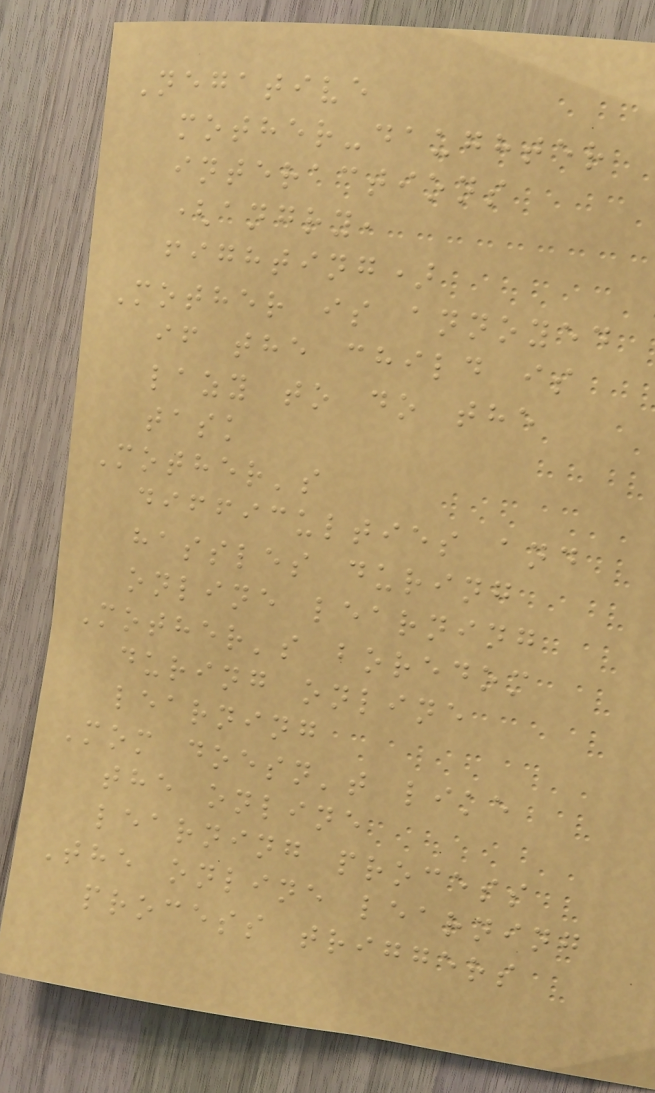Negative
mother-daughter
interactions
(angry,
fighting)
Mother is annoyed
if the child is
lazy to do the
task
Mother's
difficulties and
hassles during
online learning
Mother's boredom
during online
learning
Mom doesn't like
the online
learning process
The online learning
process triggers
